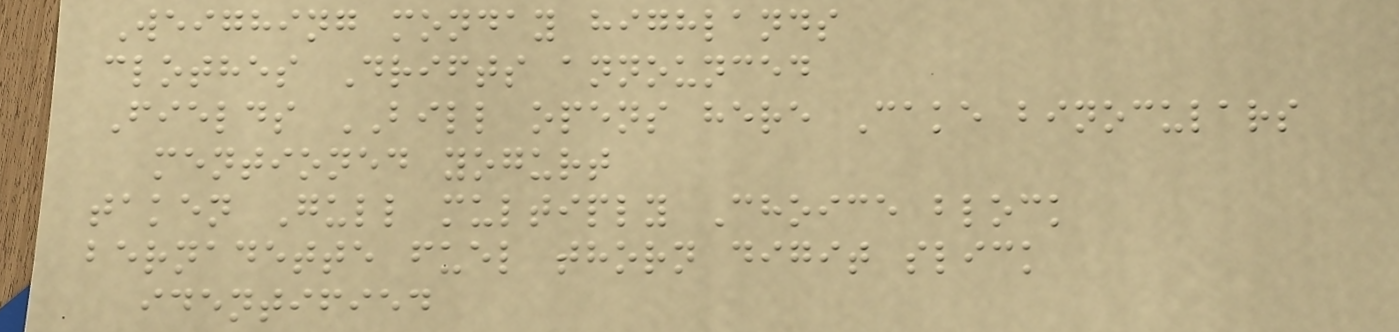Weighing monday highlands
clothes Drifts announced
Fields BILL opens here Cake binoculars
mentioned yogurt
taken Gull multiply Choice block
bernadette fuel thorn digit slick
identified
